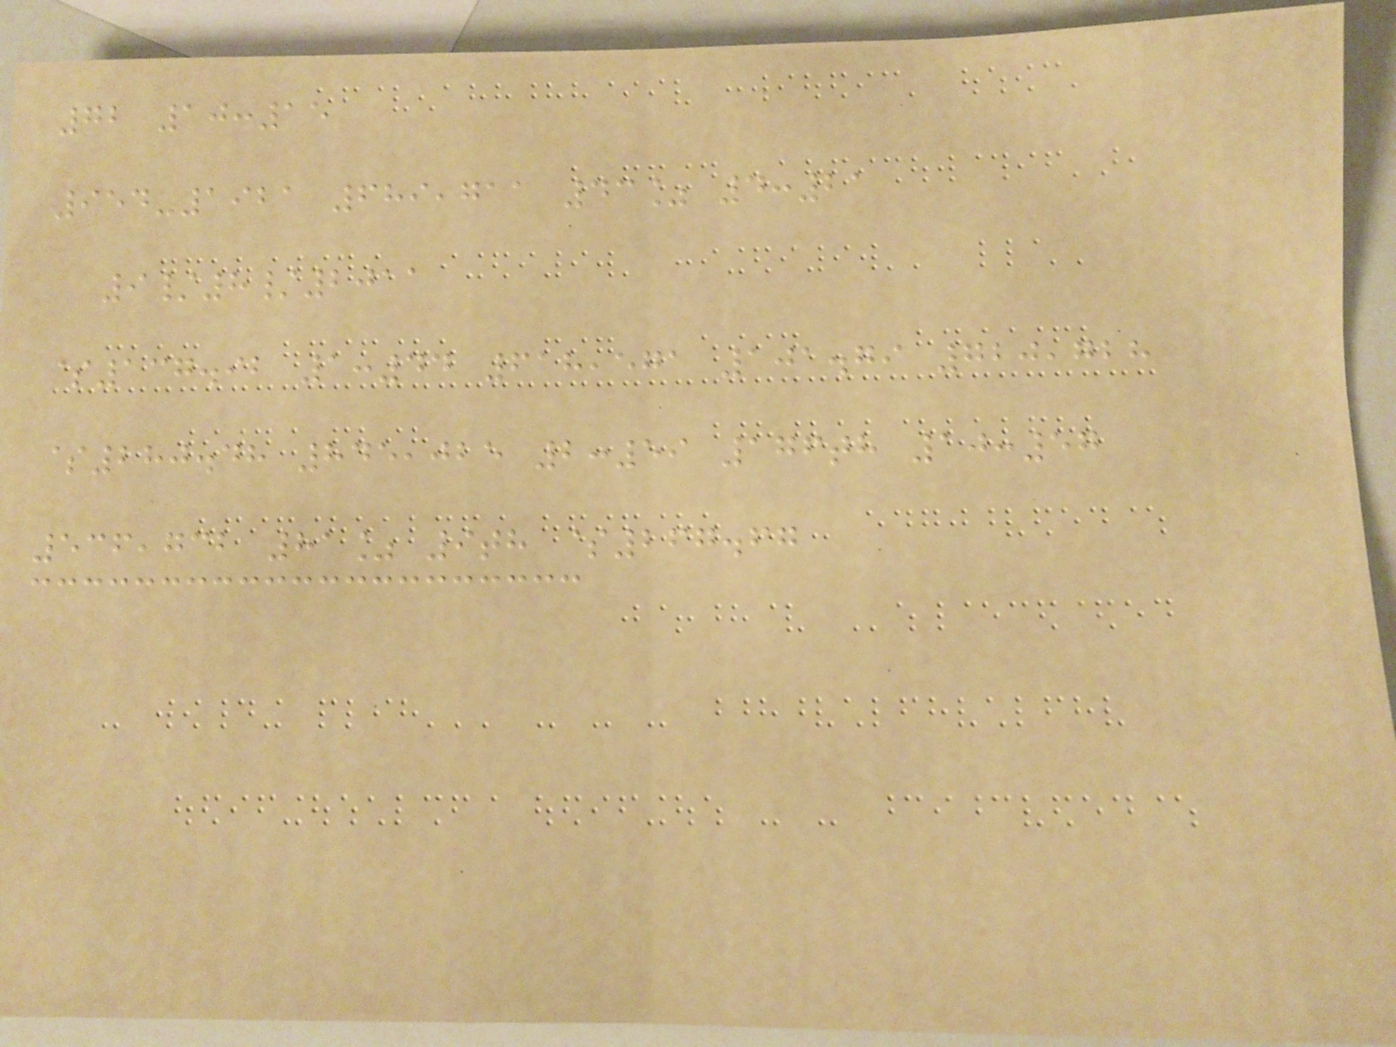72 10:15
954-1921 689,711 43% 4:21
9/8/2011
$137.92 1:44 618,571 101.79 720,728
$280.48 845,025 2:59 176th 10:57
536,732 81% 9th $267.67
